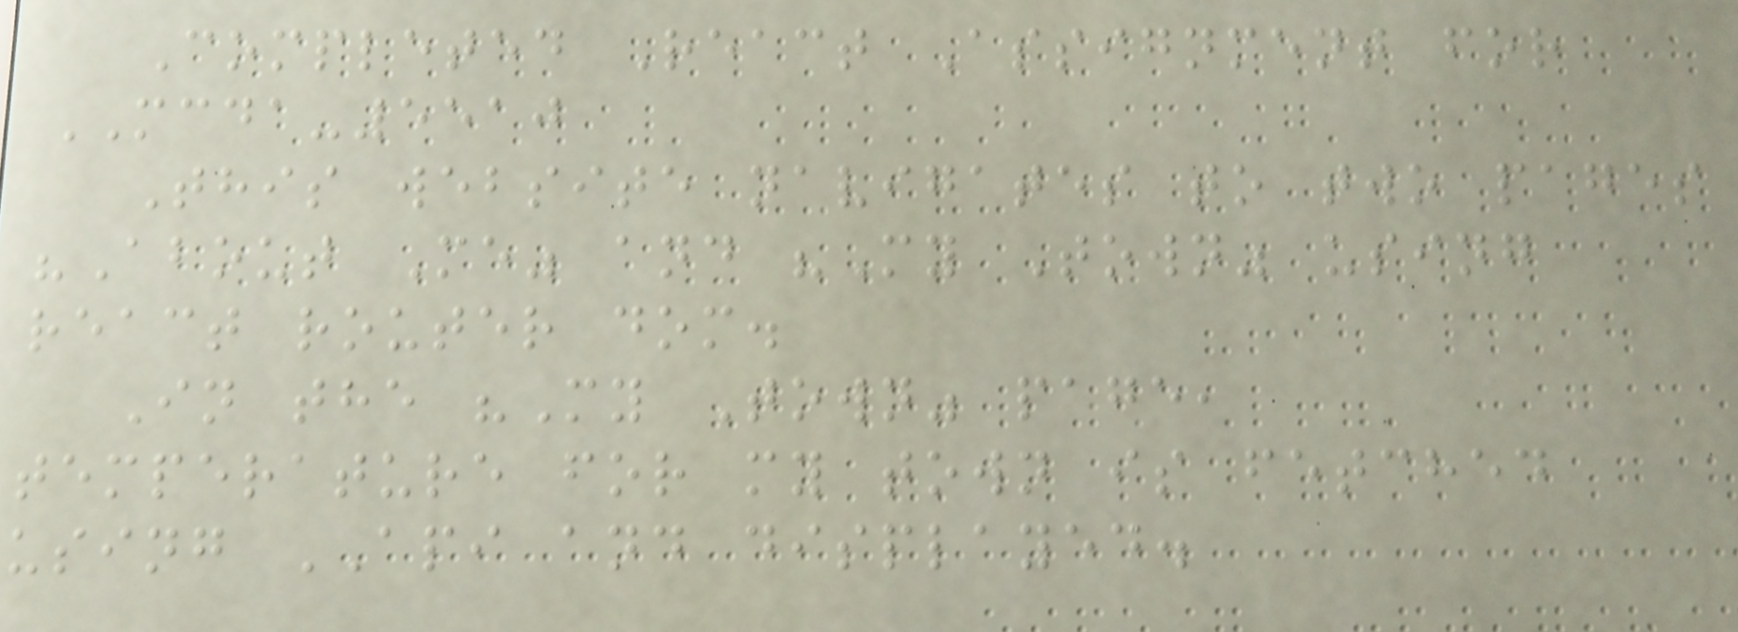Completed React Assignment for
MCDA-5510
This website navigates to two pages
"About Me" and "My Town" using
react router dom.
In the "My Town" page,
temperature for my town is fetched
using API and displayed.
